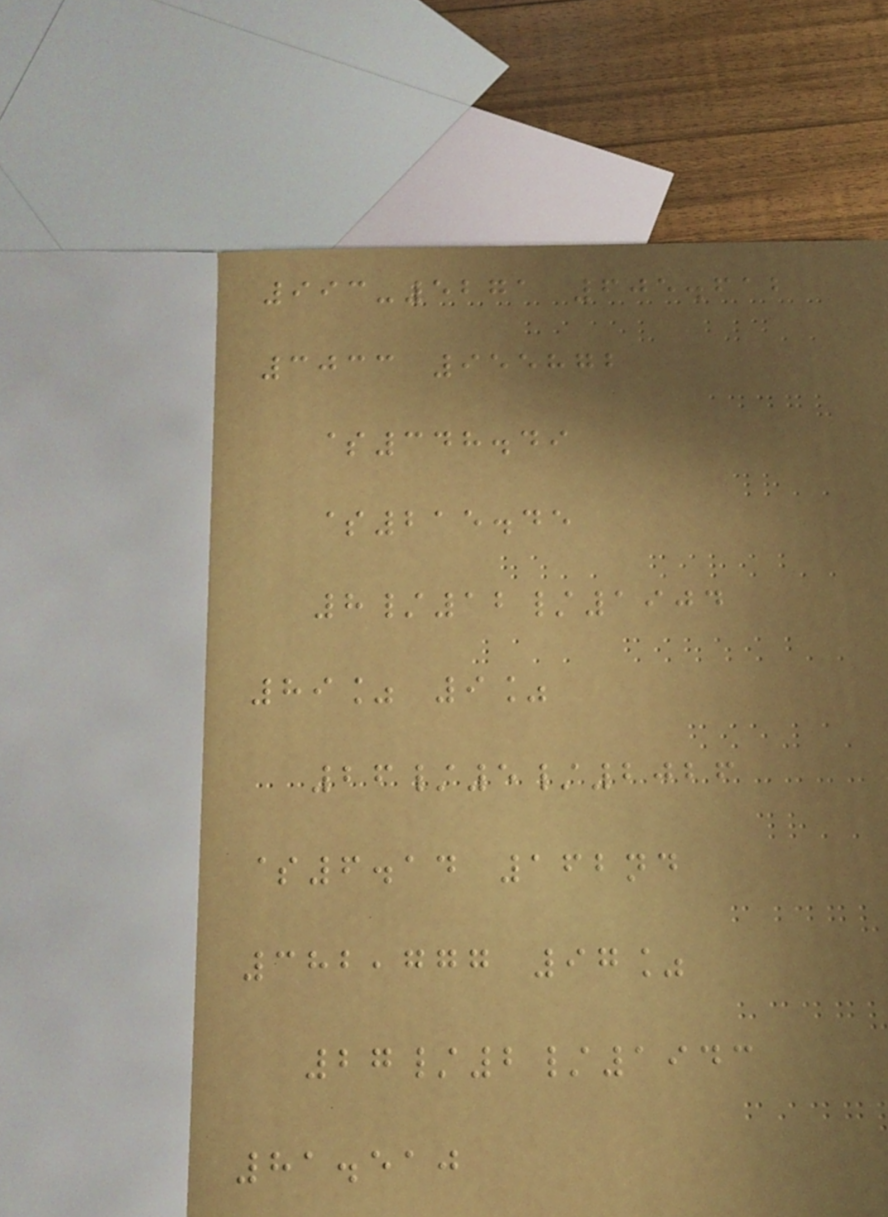993-5271 605.612
3033 955872
$348.49
$215.45
8/12/1904
89% 9%
26/5/2026
$6.14 162nd
382,777 97%
27/2/1943
81.510
